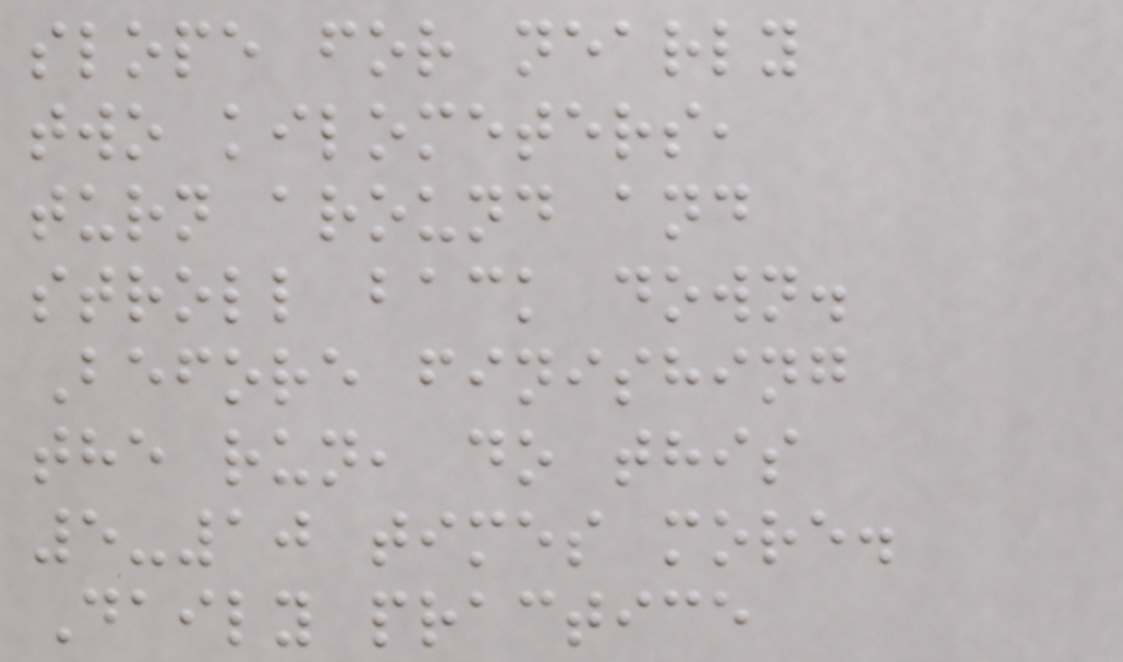slope for nearly
two kilometers,
turn around and
stroll back down.
Before finishing
the run, do this
5-10 times more.
Daily practice
